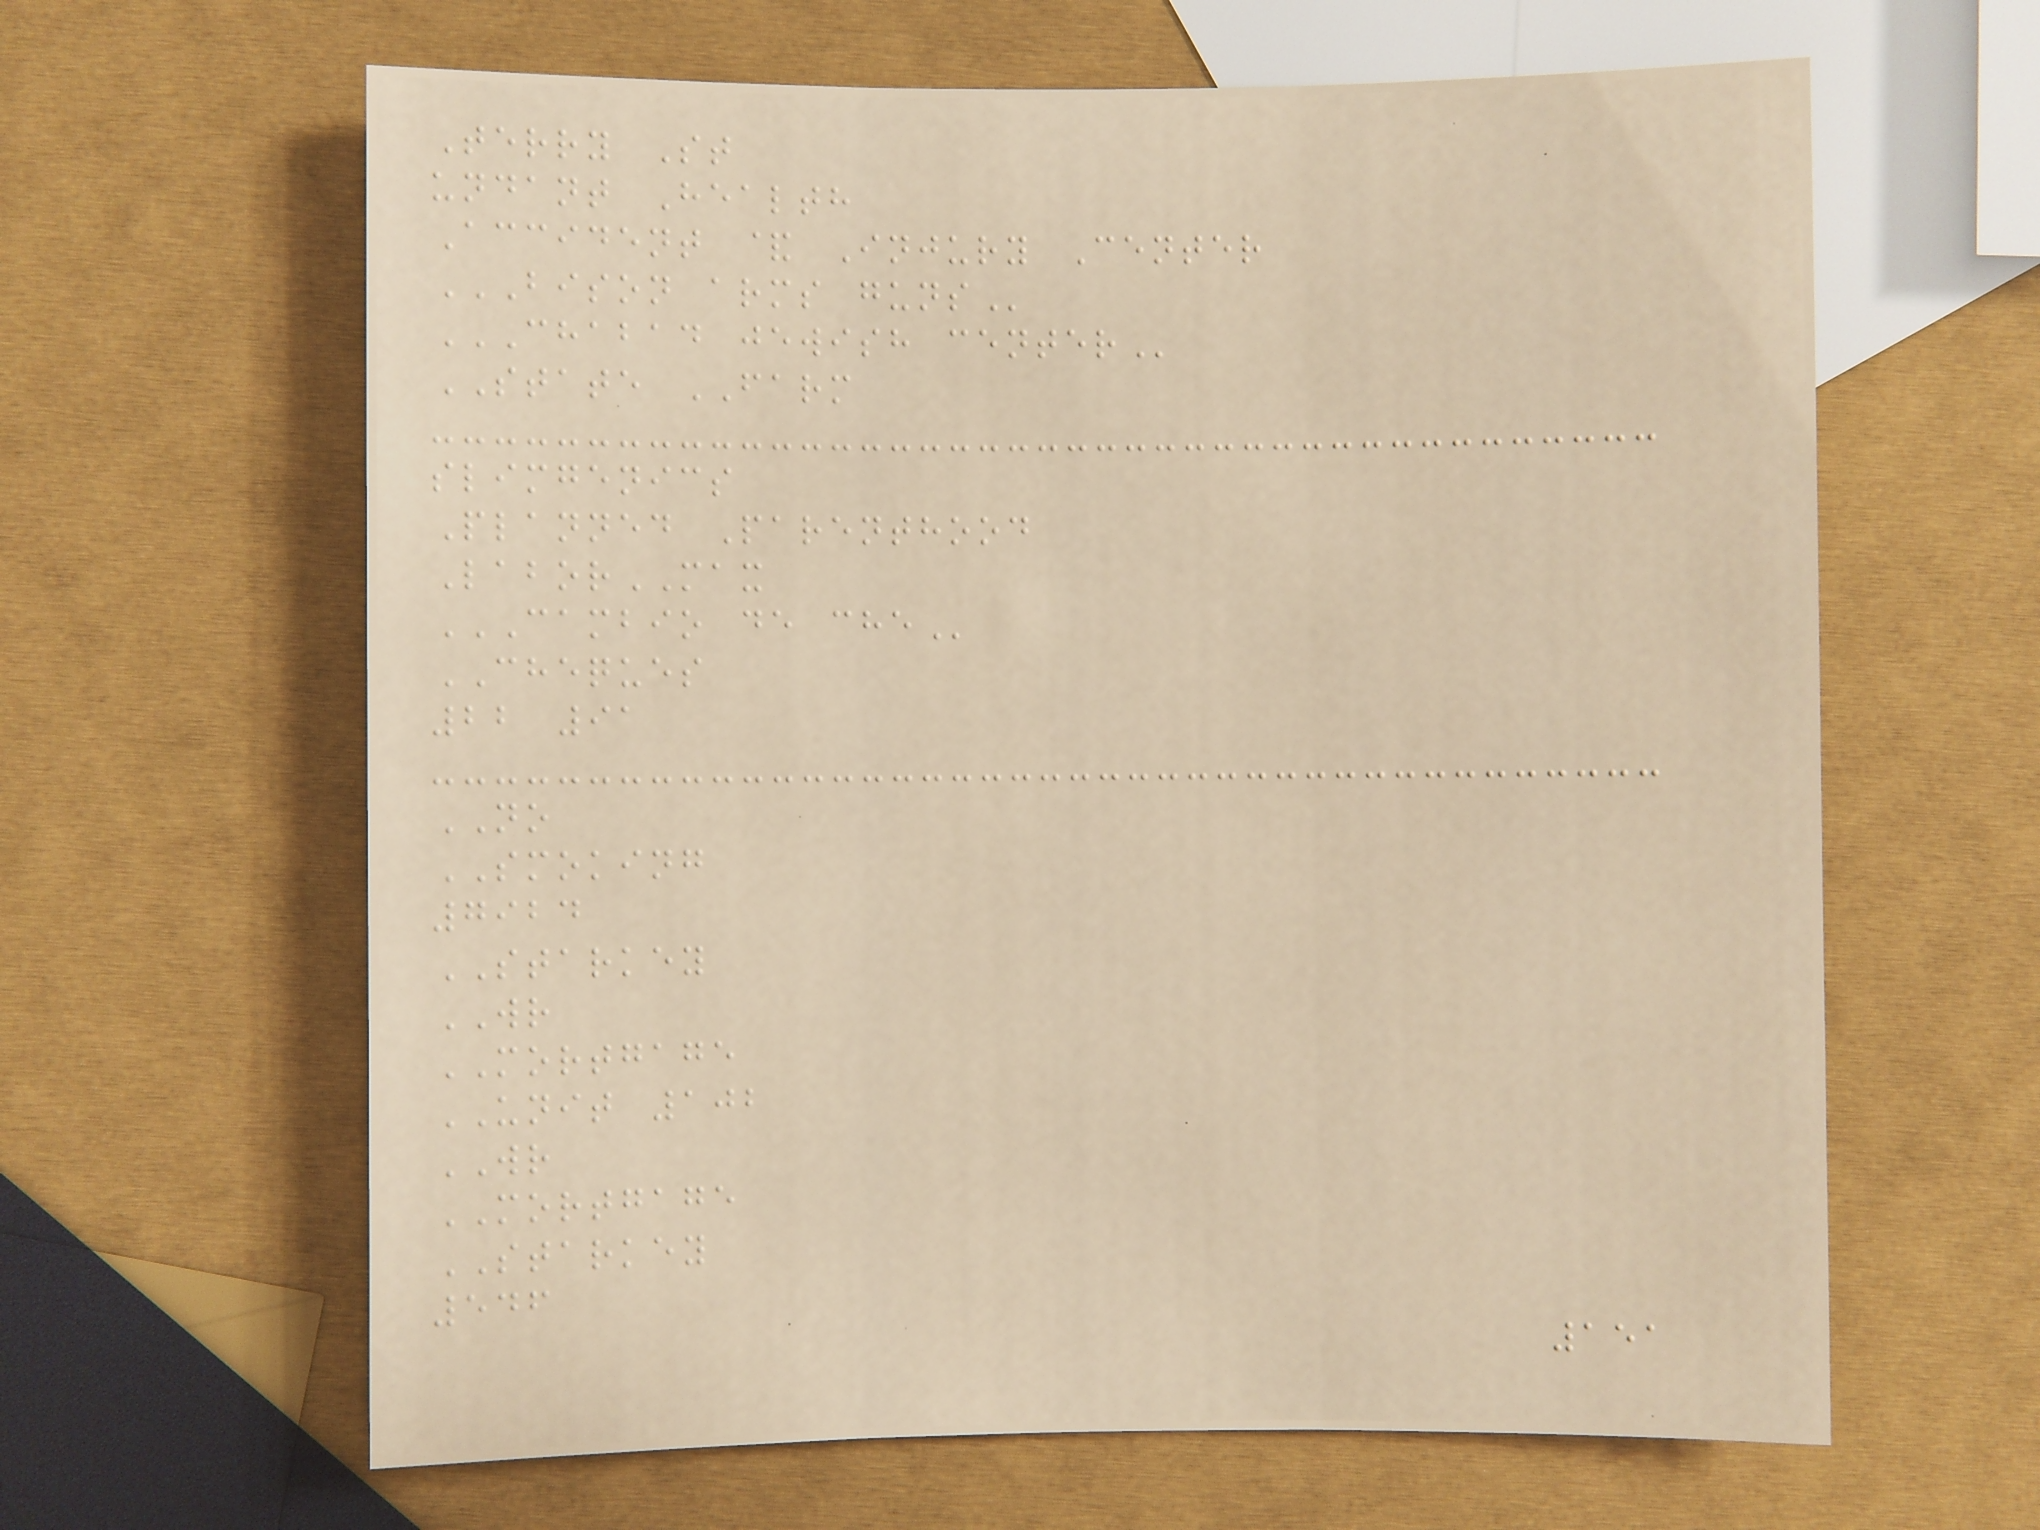Terry St
undant Health
Accident & Injury Center
BISON ARMS GUNS
CHABAD JEWISH CENTER
STATE FARM
slimgenics
Planned Parenthood
LaborMAX
CAMBIO DE CHE
CHEQUES
22 91
NO
SMOKING
7924
STARKEY
WR
MORTGAGE
UNIT 102
WR
MORTGAGE
STARKEY
546
151
